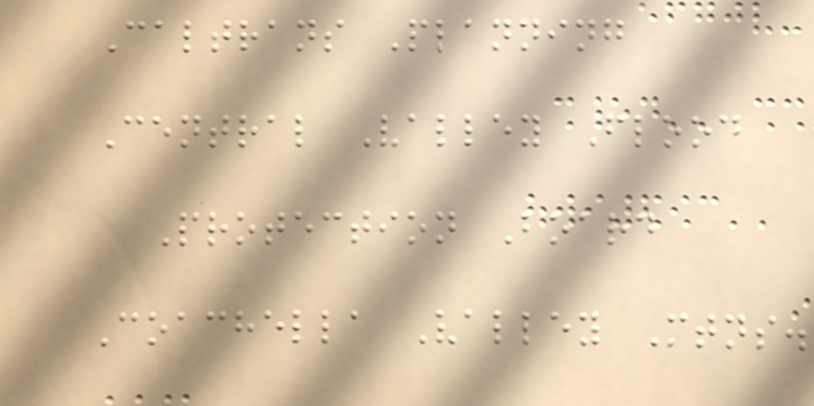Caltrans Planning
Central Valley Flood
Protection Board
Coachella Valley Mtns.
